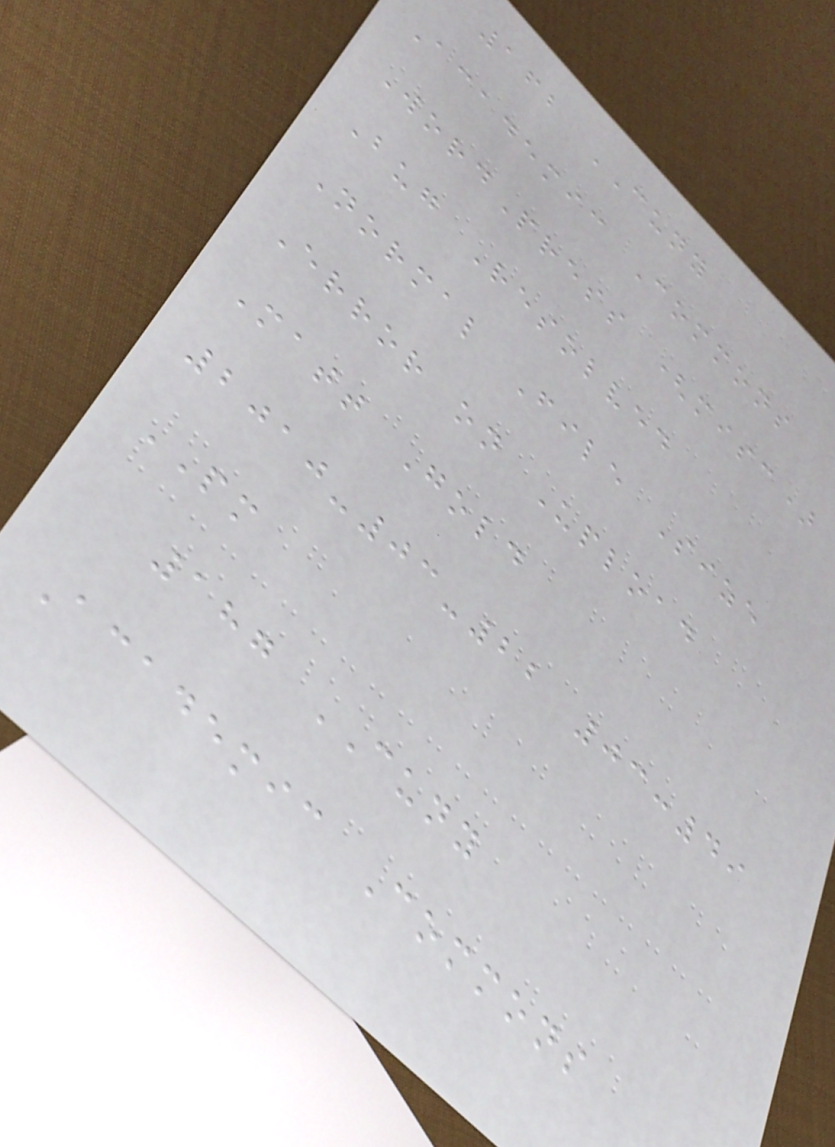162 CUNY
Academic Commons
WordPress (misc)
Bug Resolved
Normal File Size
Error on Upload
Matt Gold
2010-03-22 03:49
PM
187 CUNY
Academic Commons
